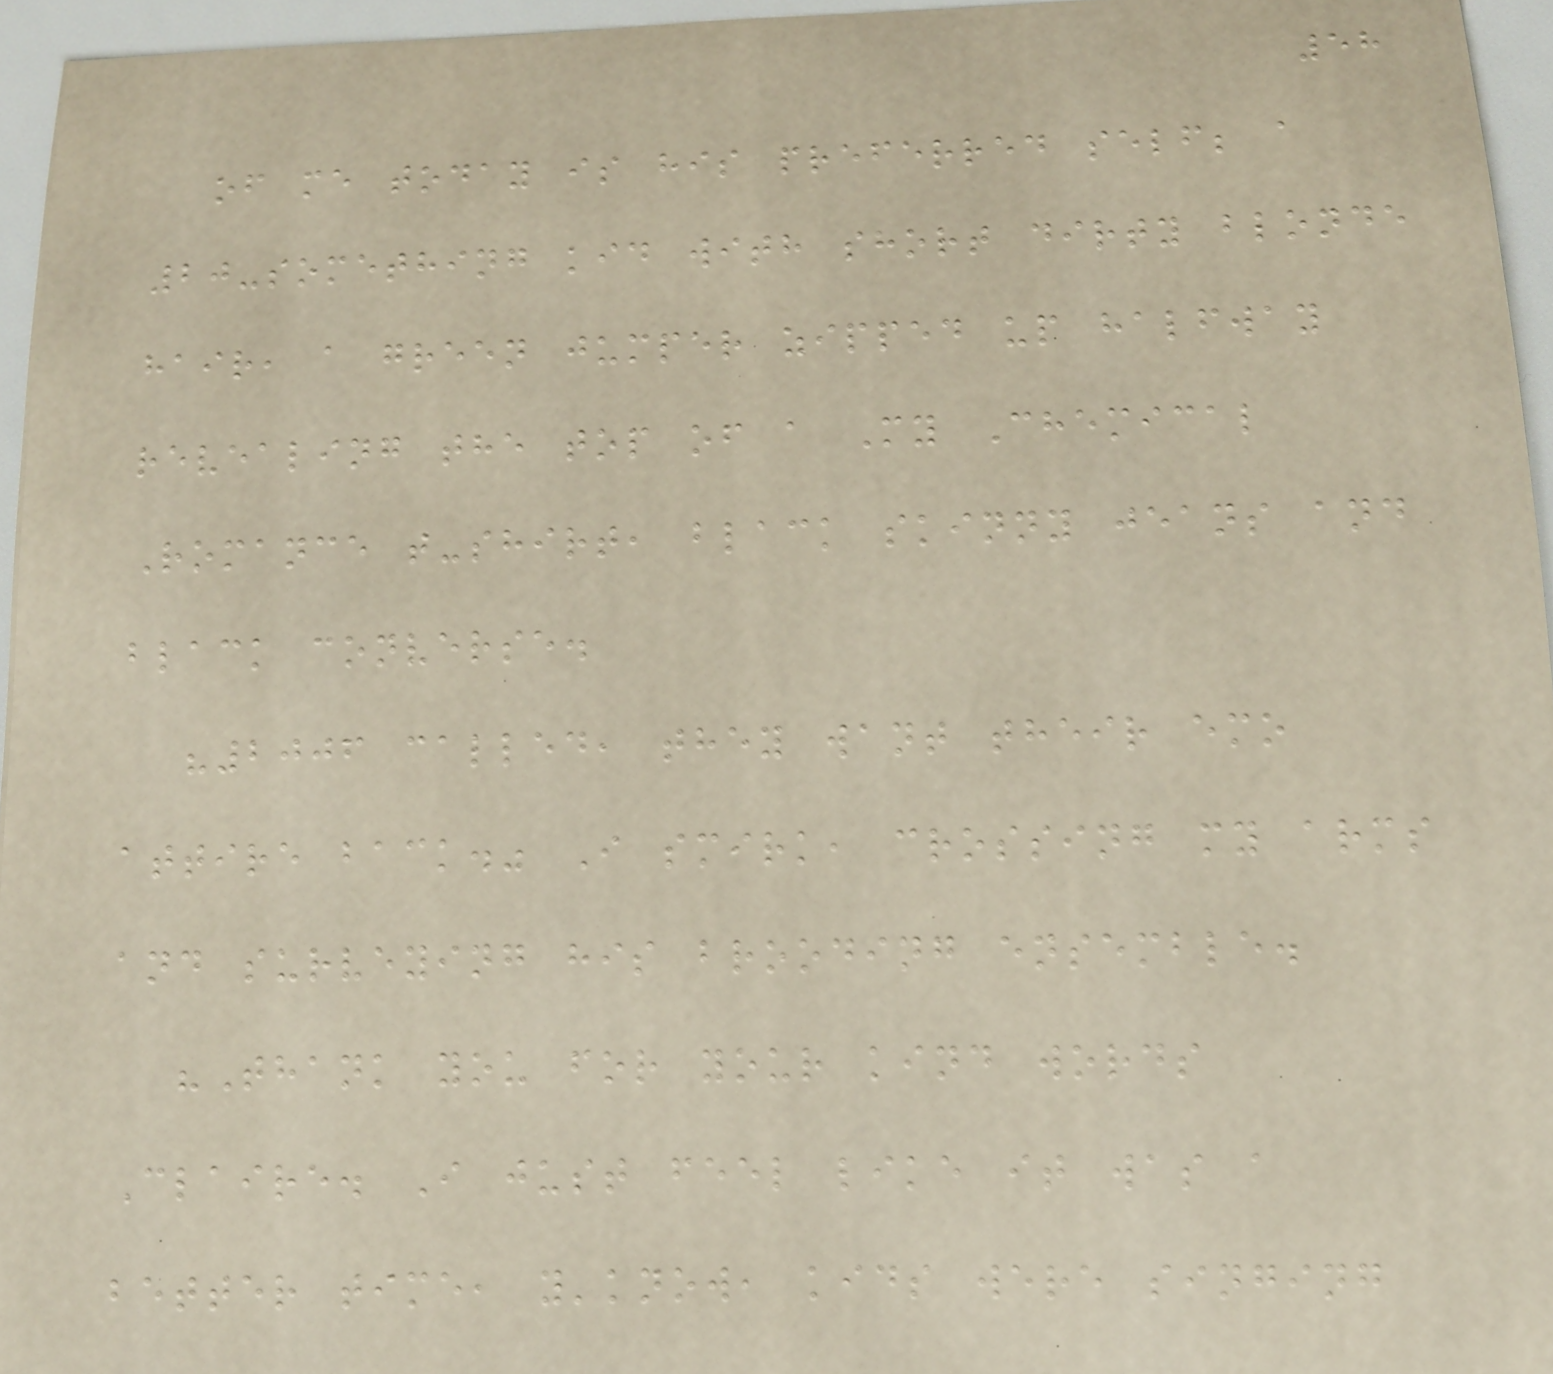58
of me today is his preferred self; a
20-something kid with short dirty blonde
hair, a green jumper zipped up halfway
revealing the top of a My Chemical
Romance t-shirt, black skinny jeans and
black converse.
"2006 called, they want their emo
attire back." I smirk, crossing my arms
and surveying his brooding ensemble.
"Thank you for your kind words
Claire. I just feel like it was a
better time, y'know, kids were singing
